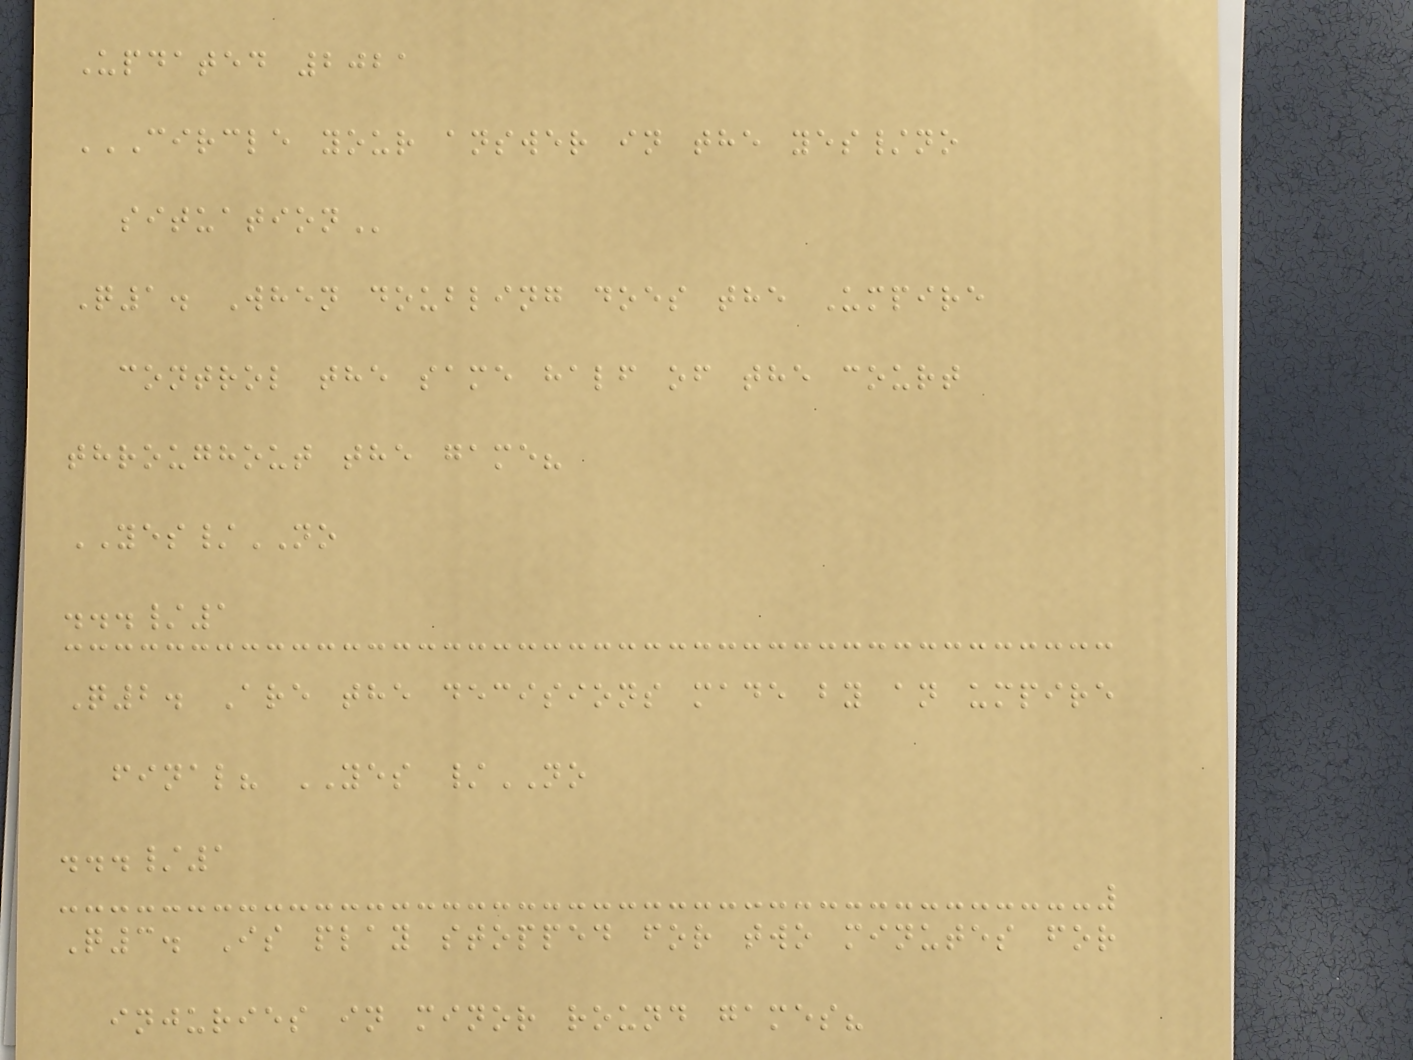Updated 2021
CIRCLE YOUR ANSWER IN THE YES/NO
SITUATION
Q1. When doubling does the Umpire
control the same half of the court
throughout the game?
YES/NO
.../1
Q2. Are the decisions made by an umpire
final? YES /NO
.../1
Q3. Is play stopped for two minutes for
injuries in minor round games?
